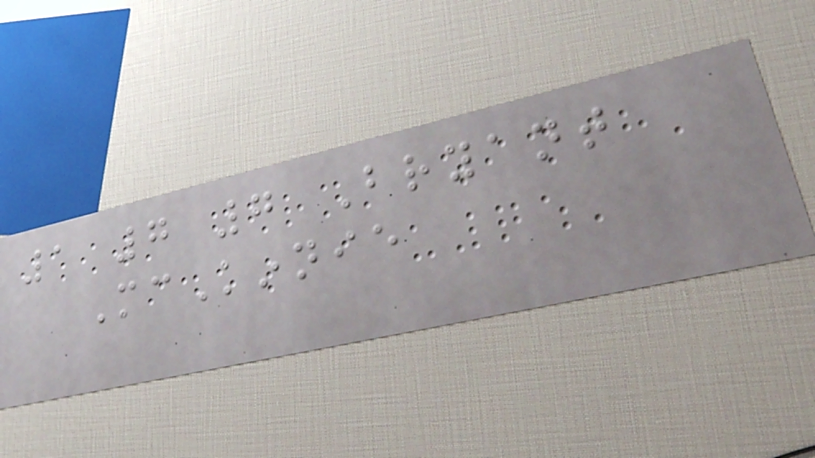1 7 7 Bryant
McKinnie
